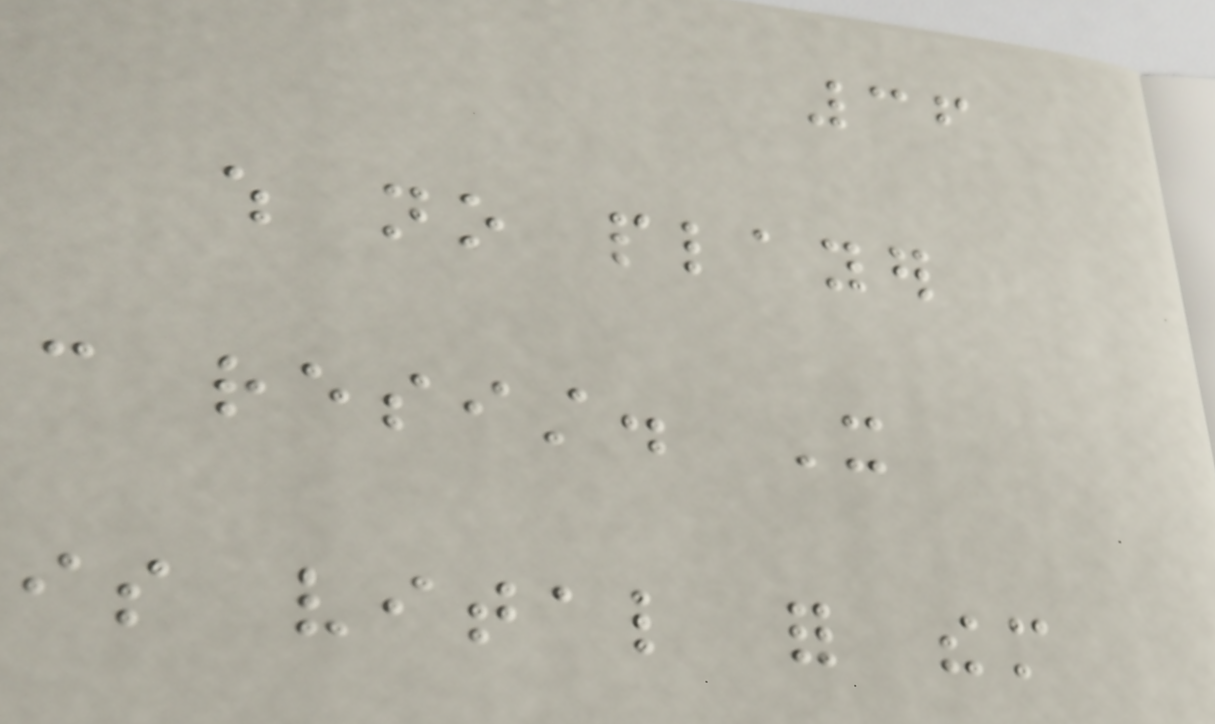36
which no player
can resist. It
is vital for them
